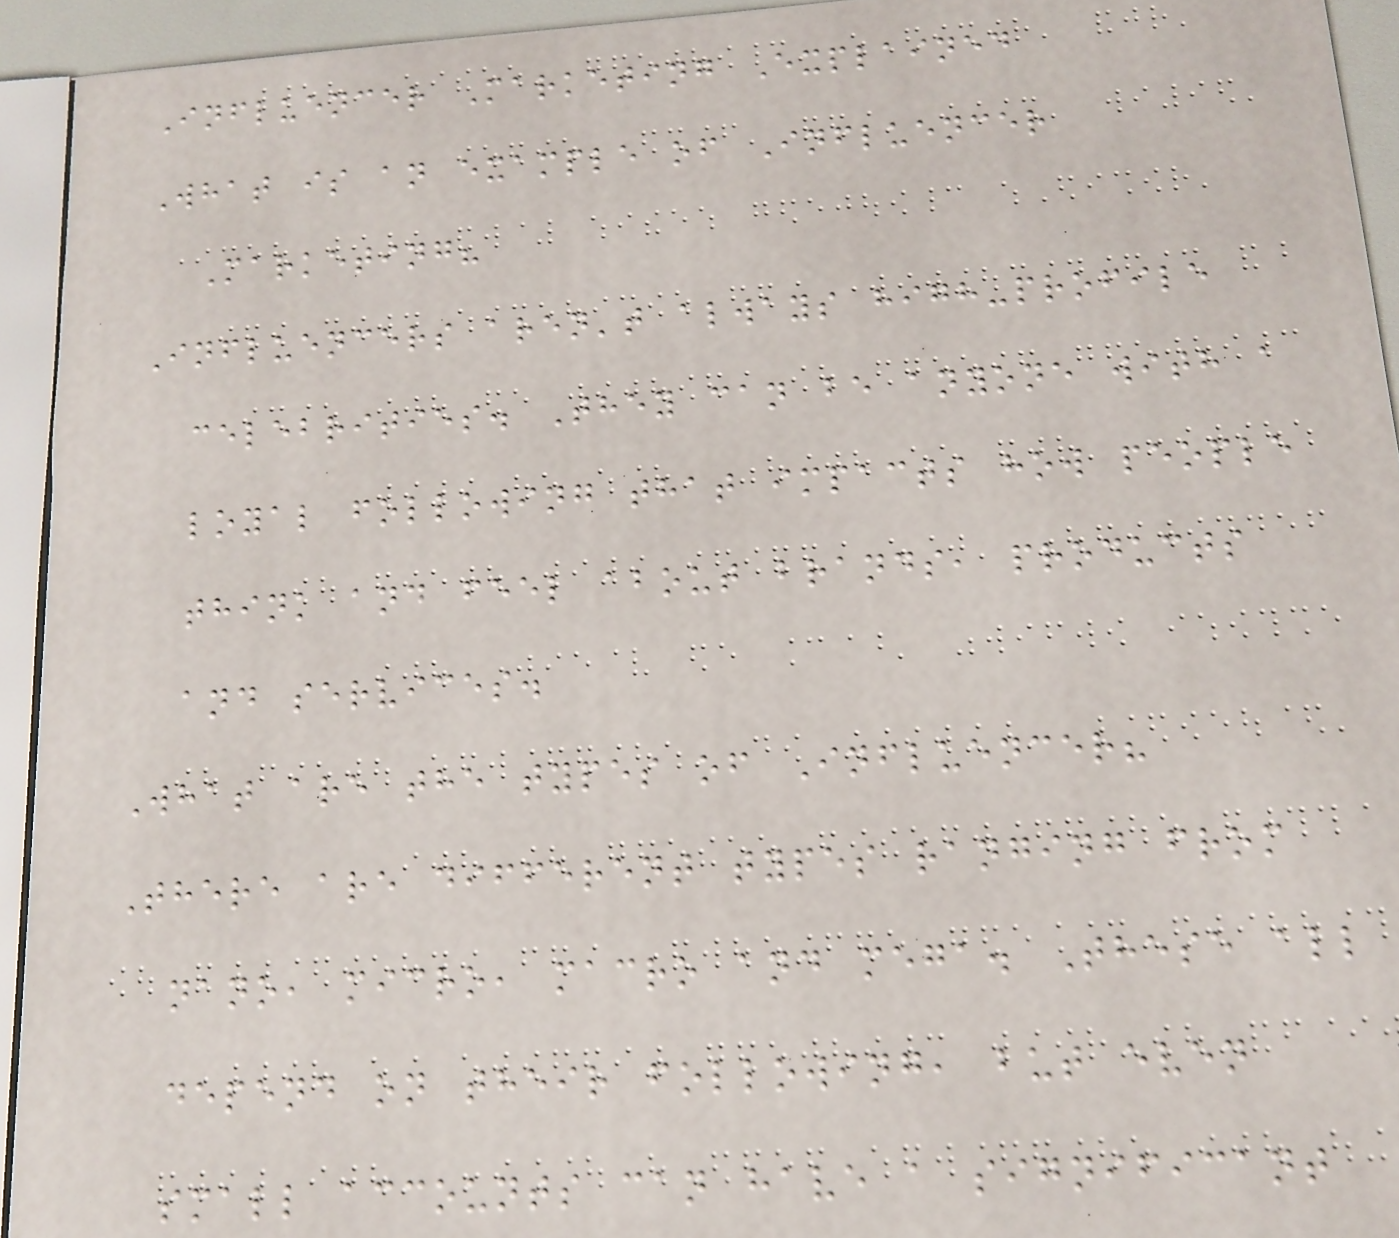Influencer Marketing Explained
What is an example of Influencer
Marketing?
Influencers aren't always high-profile
celebrities. They can be anyone with a
loyal following that impacts how people
think and feel about brands, products
and services.
What are the types of Influencer?
There are different types ranging from
nano, micro, macro and mega. These all
depend on their following, but even
small accounts can have a significant
